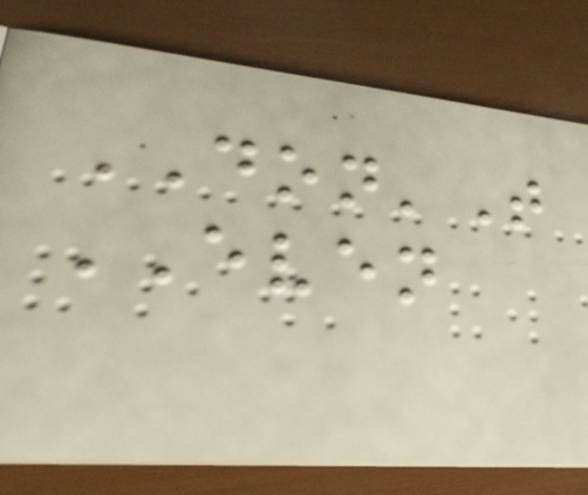DON'T
EVEN
